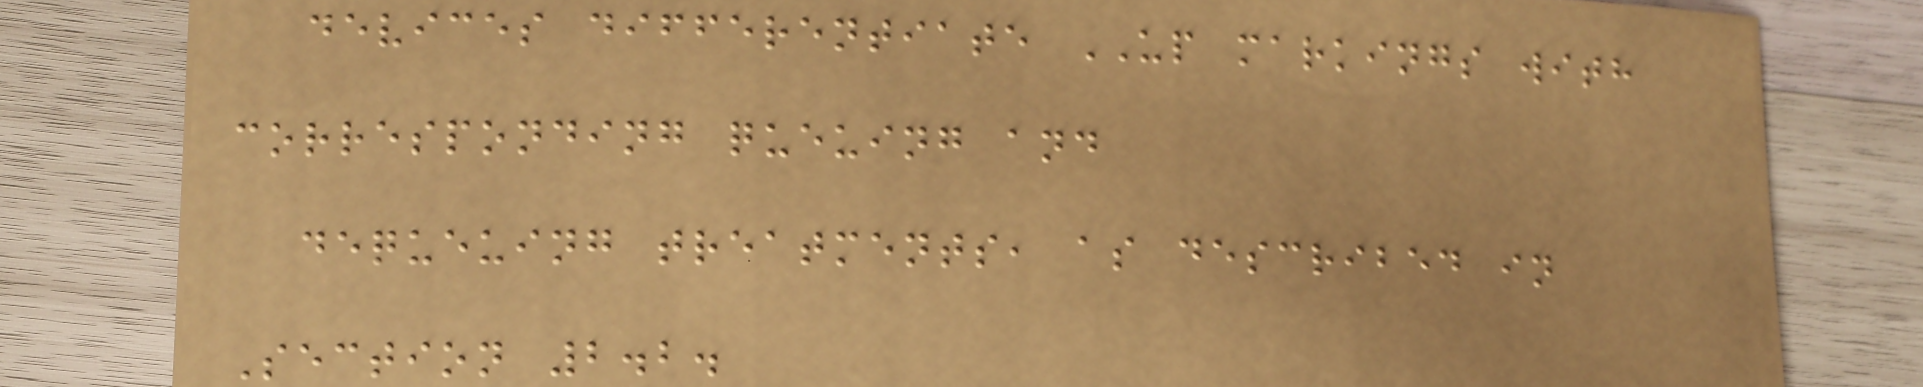devices differentiate UP markings with
corresponding queuing and
dequeuing treatments, as described in
Section 2.2.
